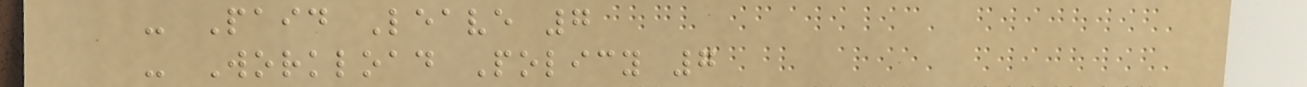- Paid Leave 7
- Workload Policy 7
